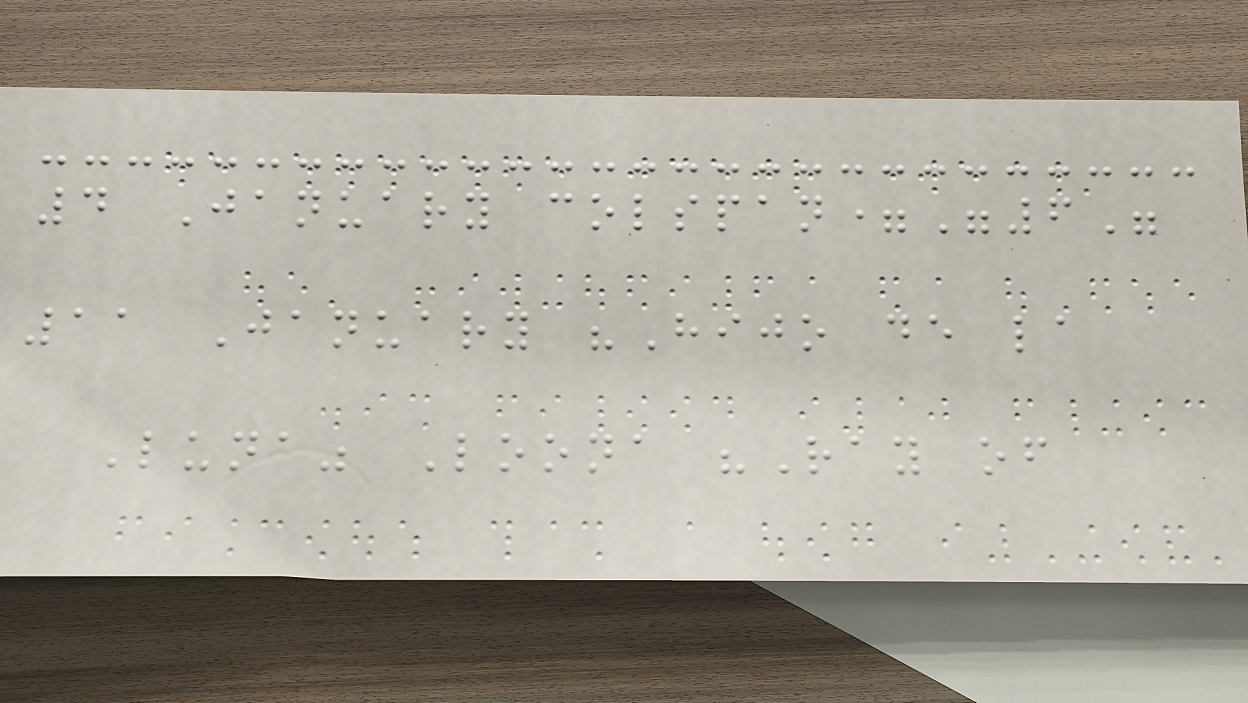4 January colspan="6"
11 January "Hijo de la
Luna" Loona "Ray of
